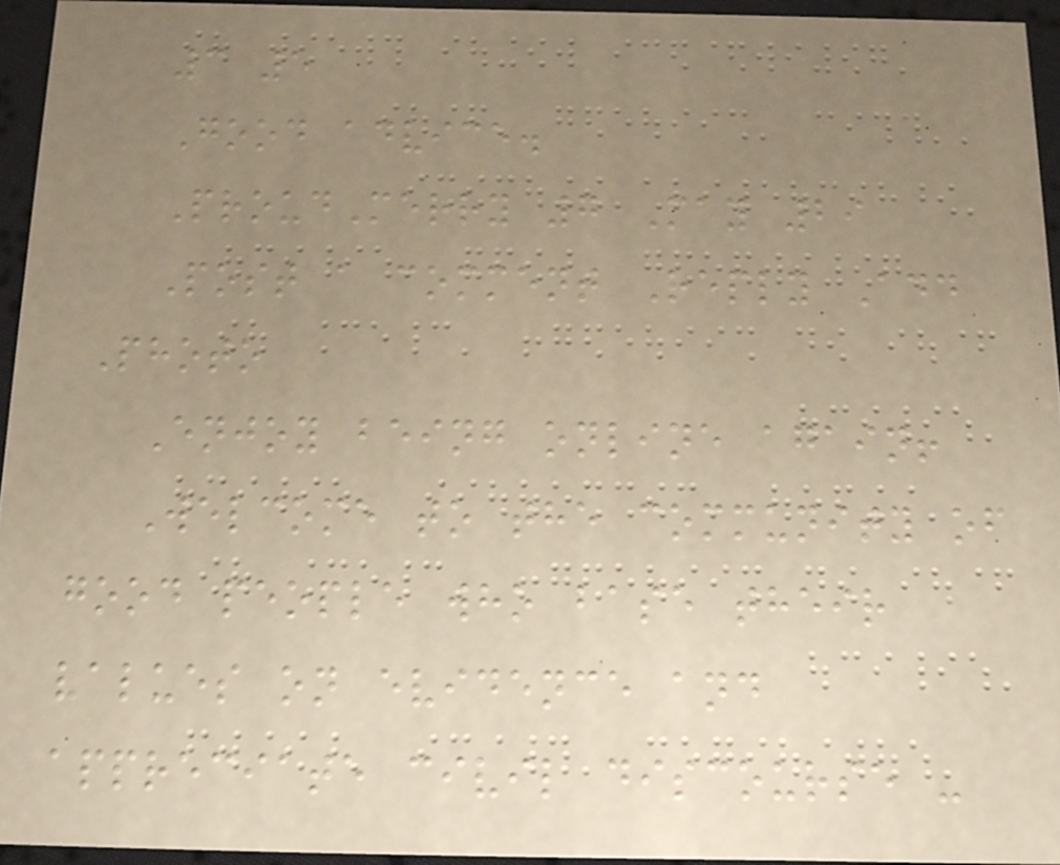3 5
Good advice.
ProudMerry 7 May 29
Post a comment Reply Add
Photo
Enjoy being online again!
Welcome to the community of
good people who base their
values on evidence and
appreciate civil discourse -
